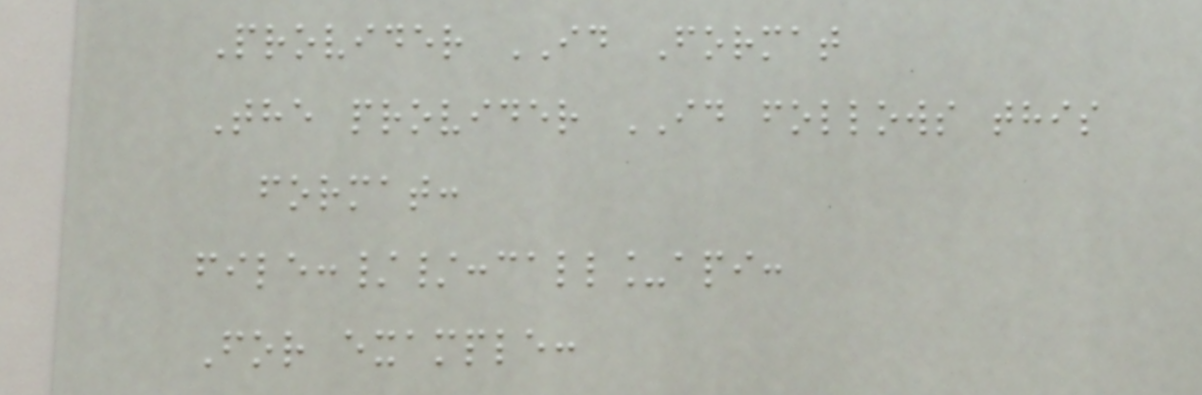Provider ID Format
The provider ID follows this
format:
file://:call_api:
For example:
